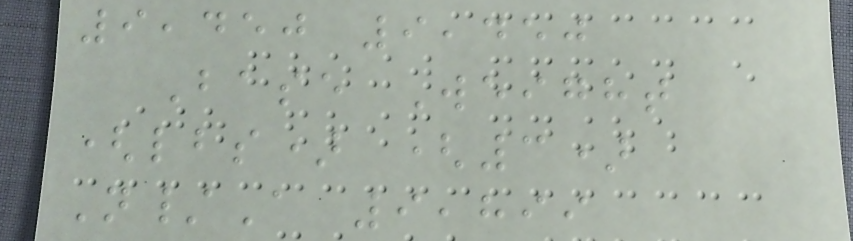9,450 9,450
Base Weight
(lbs) (3)
N/A 9,899
